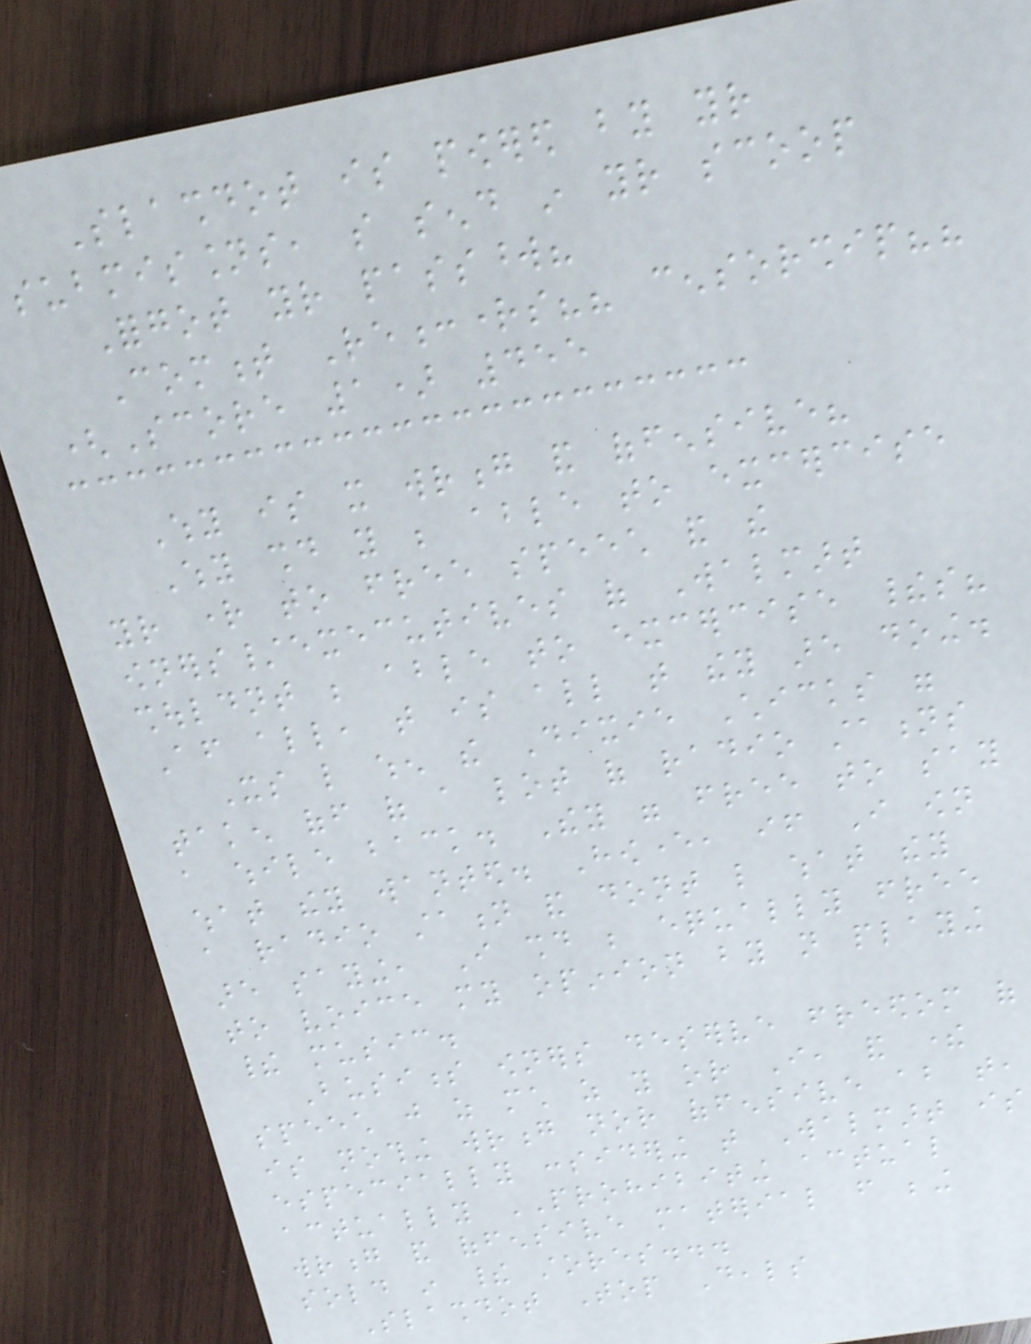Slashdot is powered by your
submissions, so send in your scoop
Forgot your password?
Comment Re:rights?? censorship??
(Score 1) 455
Why is it wrong and offensive?
Why should you be able to excercise
your right to free speech and the
owners/executives of Walmart
shouldnt be able to excercise theirs?
After all, that is all that they are doing.
Its like when the Dixie Chicks were
taken off of a lot of radio stations
a while back. They were free to say
what they wanted. However, if I own
a radio station and dont like what they
are saying, I should be equally free
to voice my opinion by not playing
their music.
Business owners deserve freedom of
speech just as much as you or I, and there
is nothing wrong nor offensive about that,
especially considering that Walmart is
actually PROHIBITING actual
wrong and offensive material from being
sold in their stores...
Slashdot Top Deals
